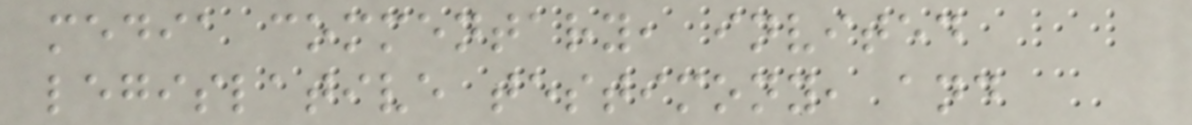media commentary, invited
legislative testimony, and
